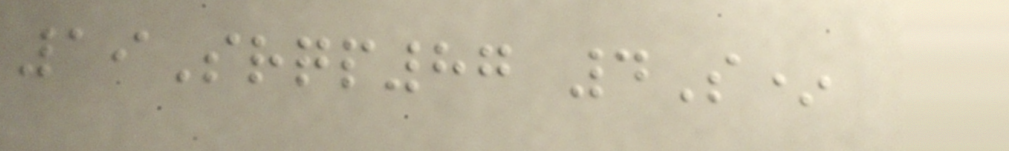19Srqp87 4S*
